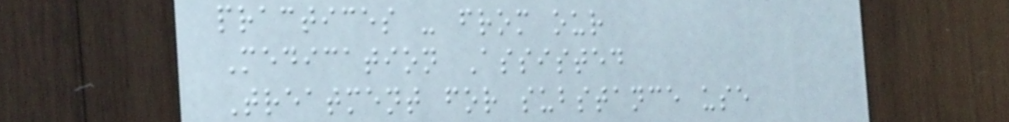practices - from our
Medication Assisted
Treatment for substance use
